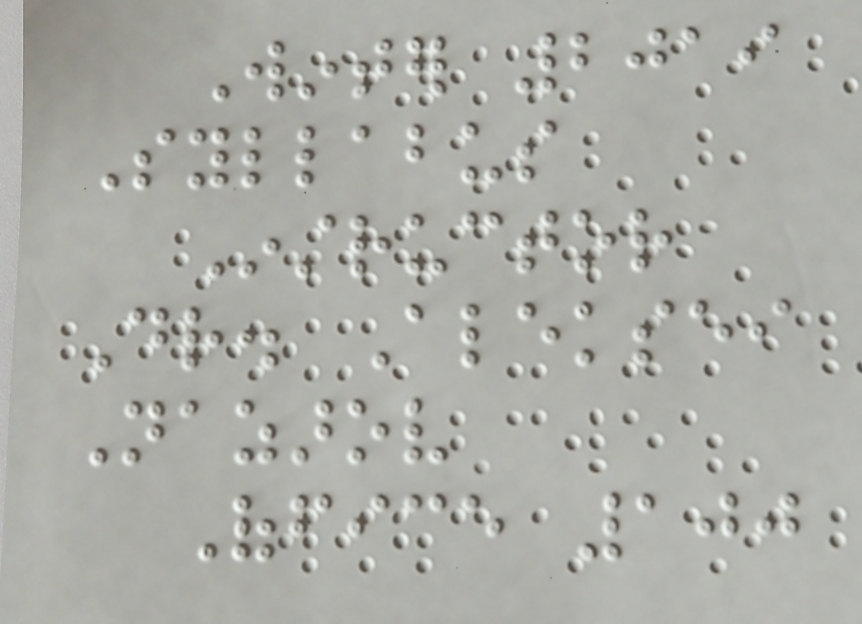Winter 2019
Syllabus
Instructor
Dr. Aleksei
Nazarov
Office 100
